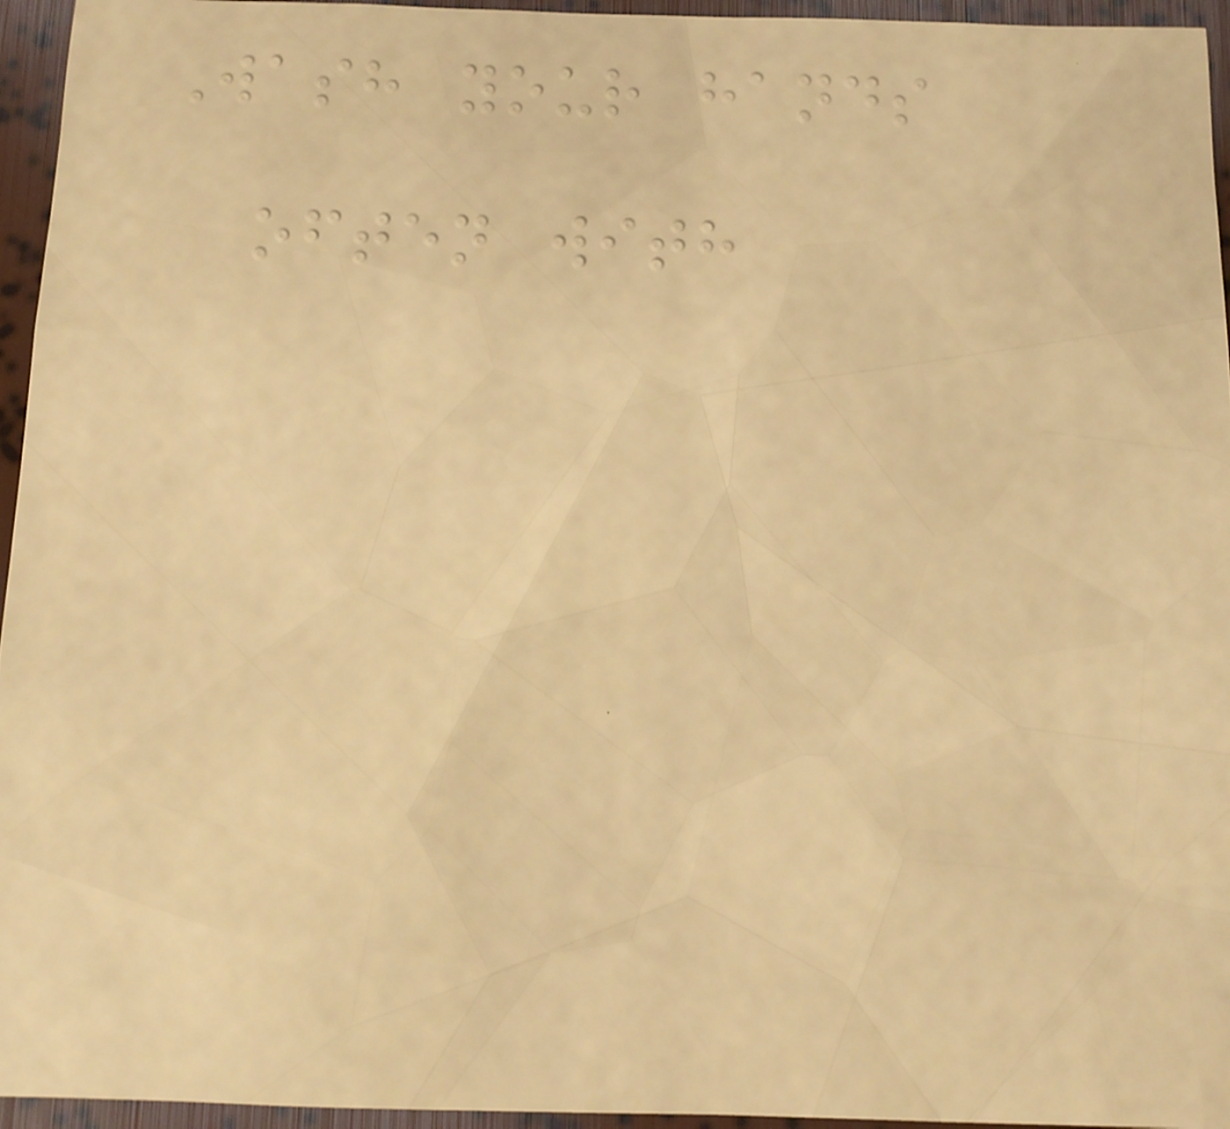Wash your hands
often with
